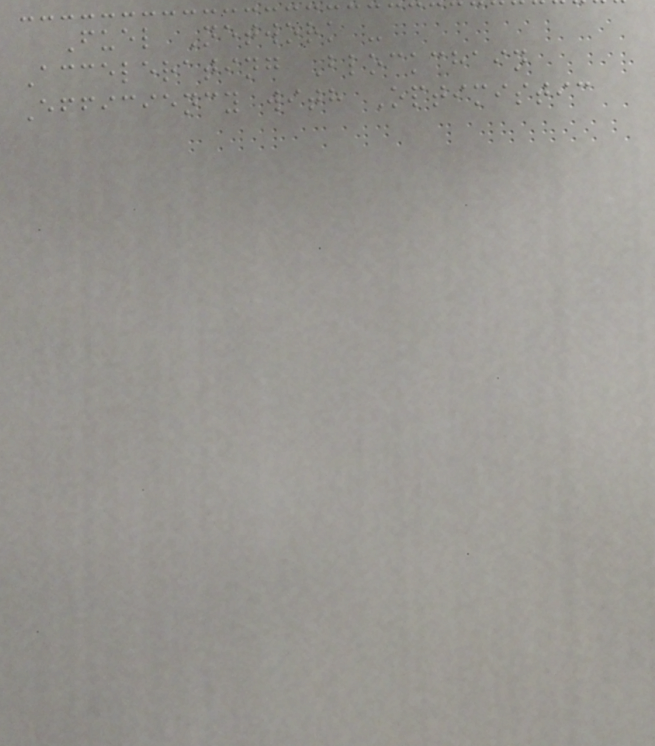Fuel Network -
Accelerating Blockchain
Efficiency with Optimistic
